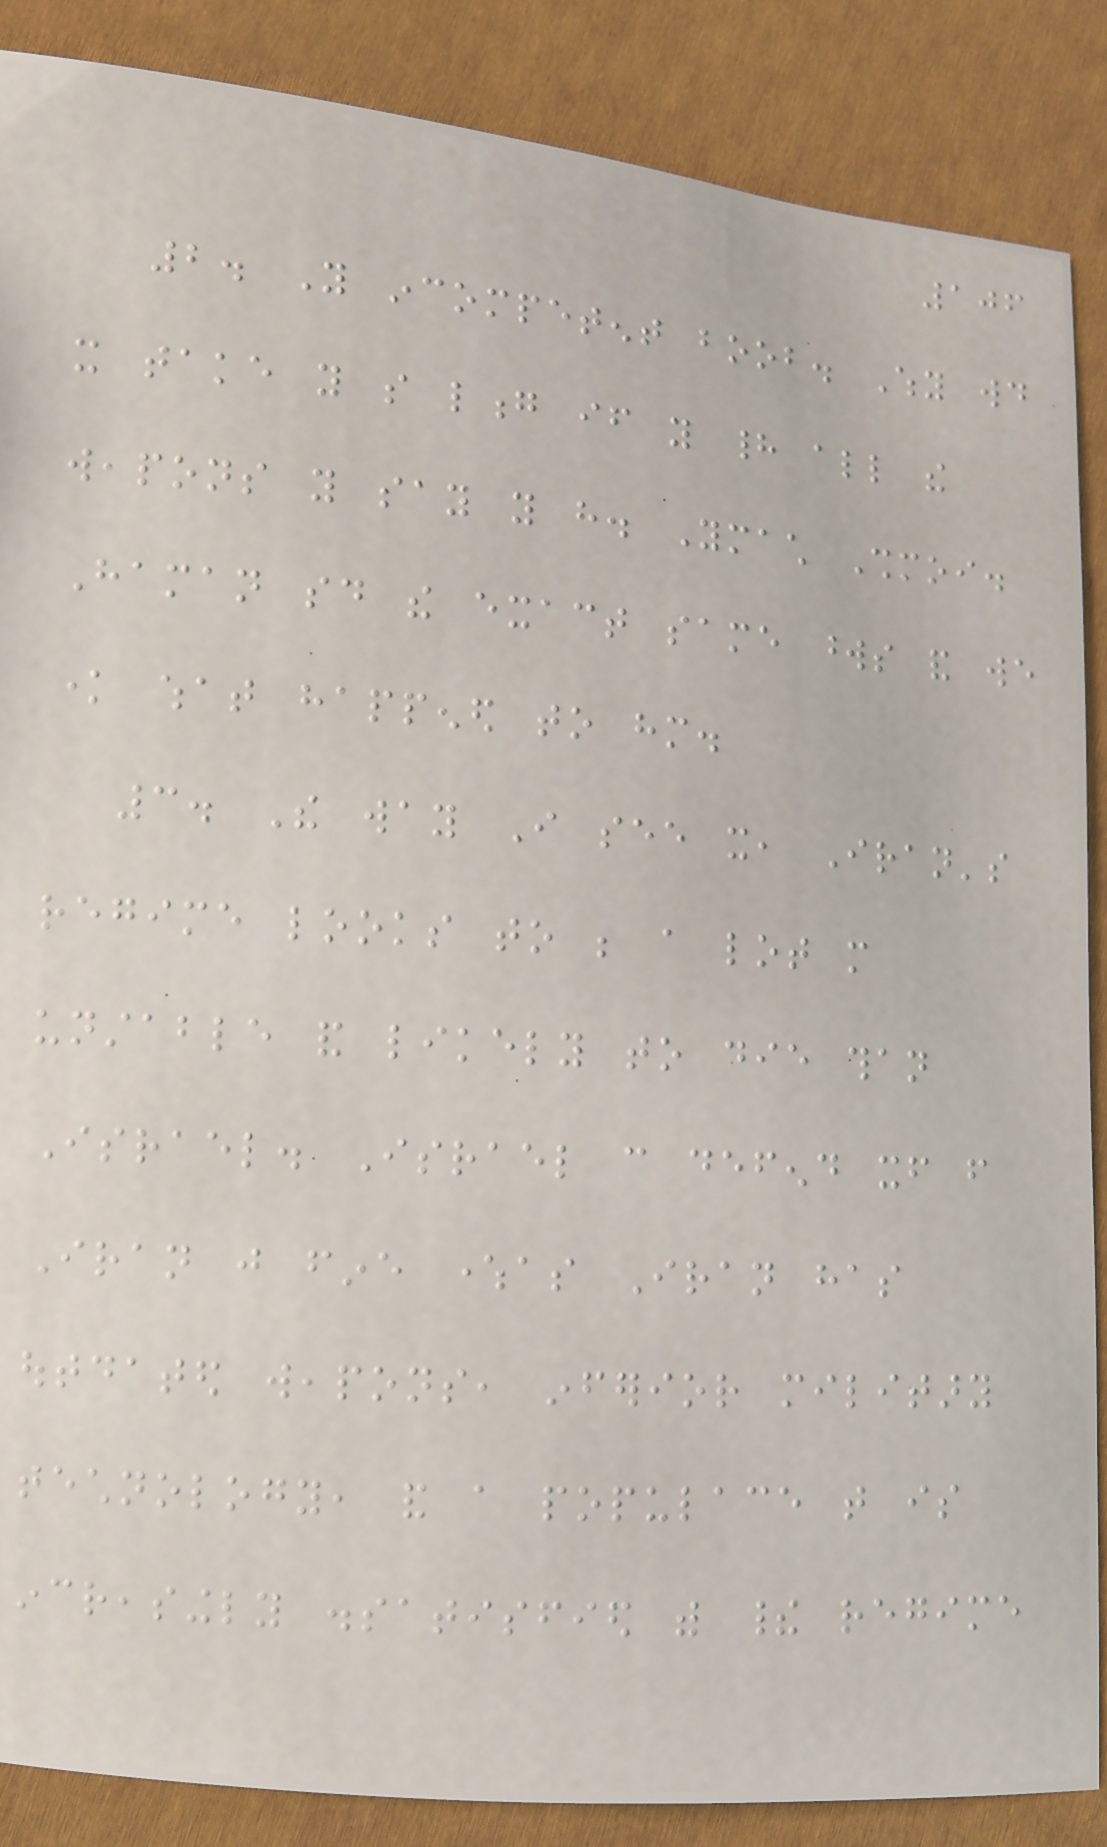106
2. You incompetent boob. Why would
it take you so long if you had all the
weapons you say you have. Ymach Shmoi.
Haman said the exact same words and we
know what happened to him.
3. The way I see it, Iran's
regime looks to be a lot more
unstable and likely to die than
Israel. Israel can defend itself from
Iran just fine whereas Iran has
outdated weapons, inferior military
technology, and a populace that is
increasingly dissatisfied with their regime
